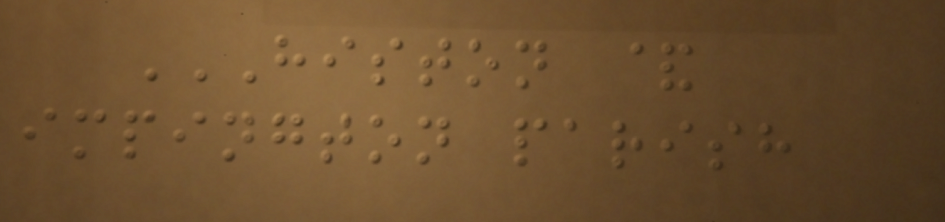HISTON &
IMPINGTON PARISH
